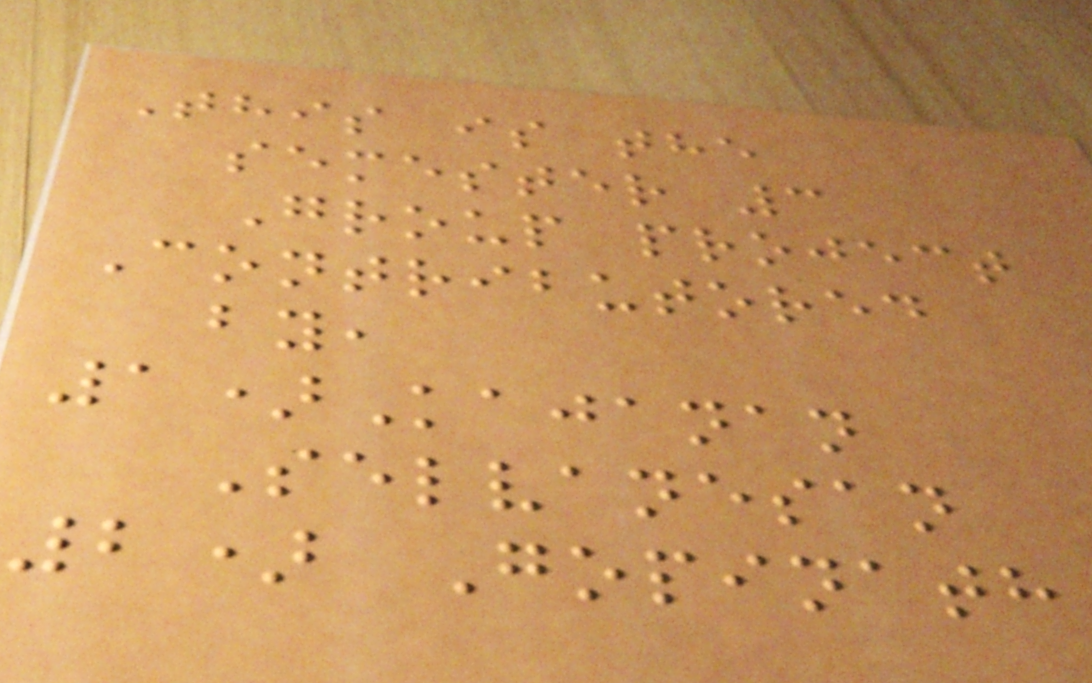This is the
semester 3
Group project
Contributored
by,
1)Kajanan
Selvanesan
2) Gopinath
